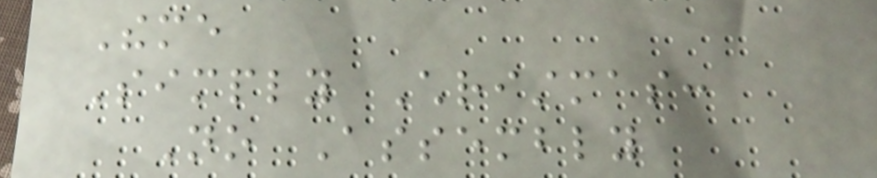Theme
Simply Christmas:
No Assembly
